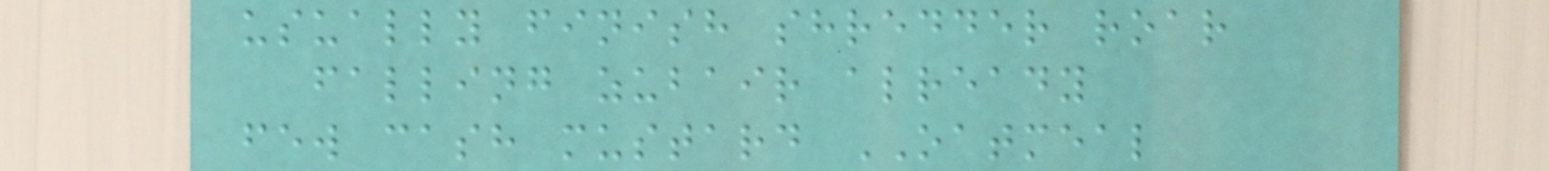usually finish shredder roar
falling zubair already
few cash mustard OATMEAL
